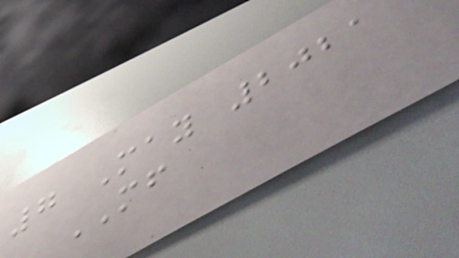7 May 2021
MF
